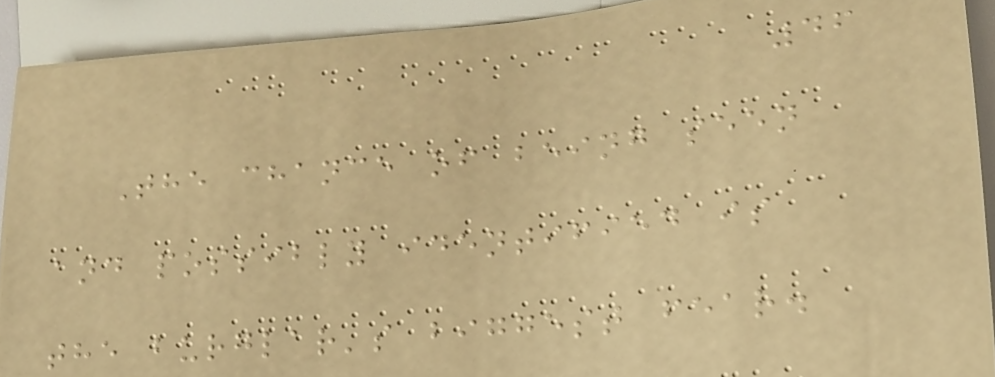46
The chance of being seen
and possibly identified is
the burglar's biggest fear.
